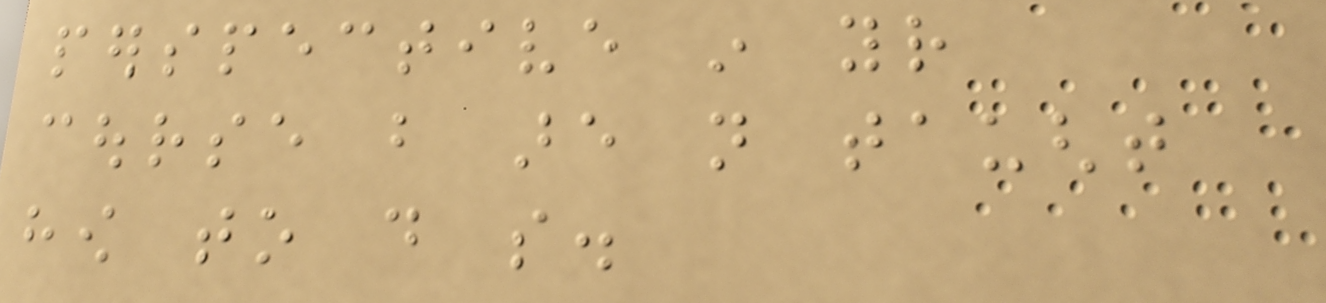perspective in your
course but are not taught
how to do so.
